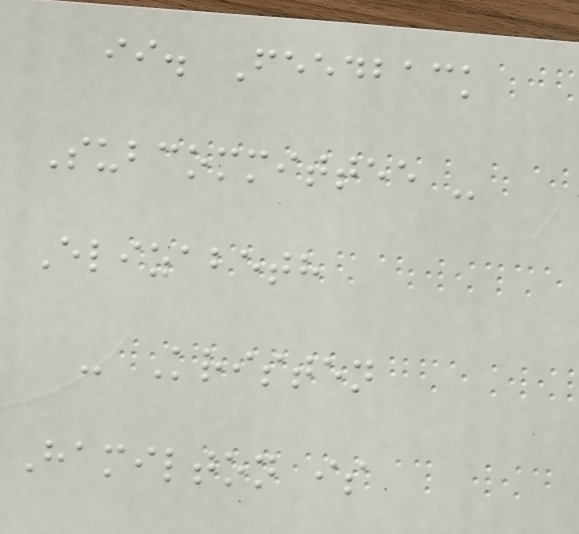ii. Feedback
Subcommittee -
Elizabeth
- Kristen
Hamilton is
